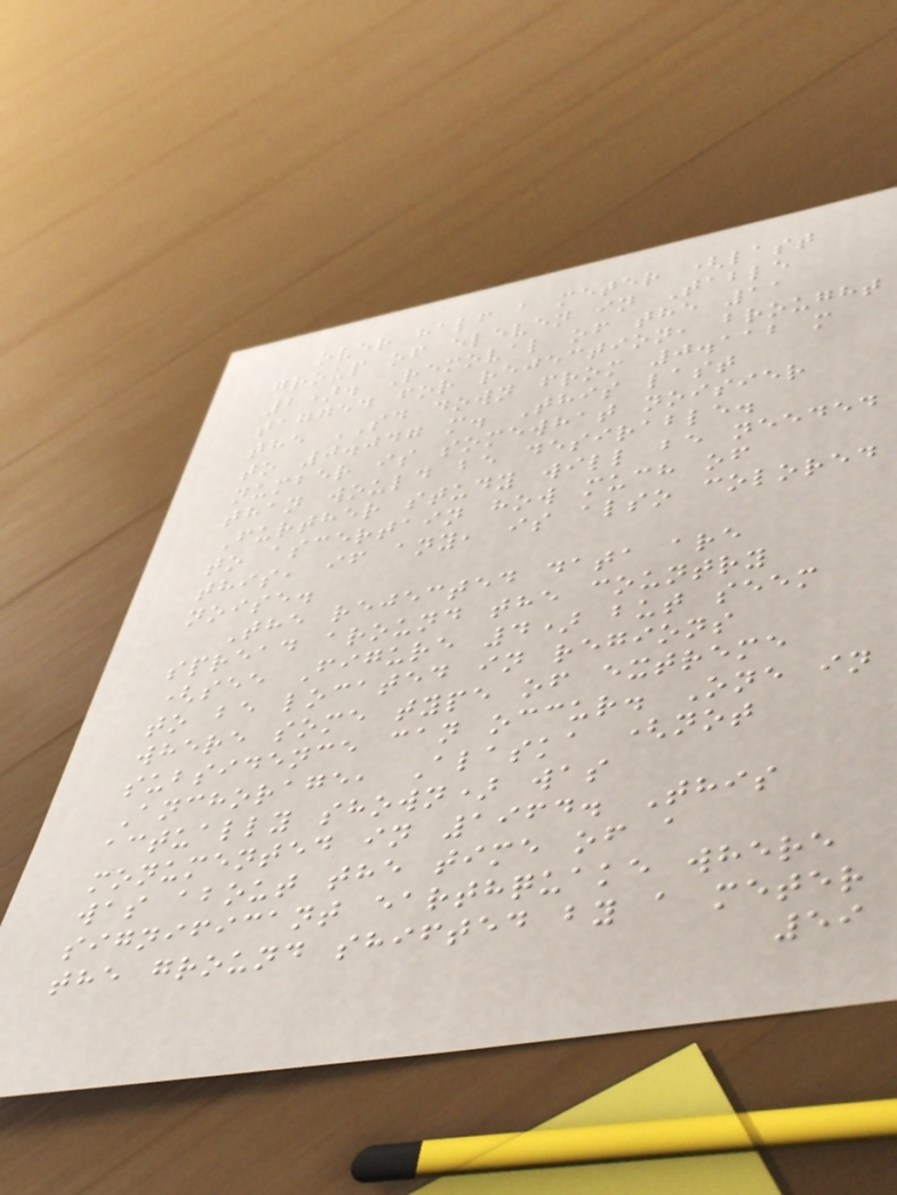over half a meter (last
group of eleven in Table
2). Removal of the 11
tagged for rejection, brought
the SD down from 0.112 m
to 0.047 m. This last
number is somewhat noisier
than would be desirable.
Further study will be needed
to ascertain how much of
this, if any, is also colored
noise.
The rejected data are
spread around the country
(see Figure 4) but seem
to be located in regions
where some type of extreme
subsidence can occur. One in
Anchorage, Alaska (not
actually shown) was
monumented in 1964. This
was about the time of a
significant earthquake where
the ground shifted by a meter
59
